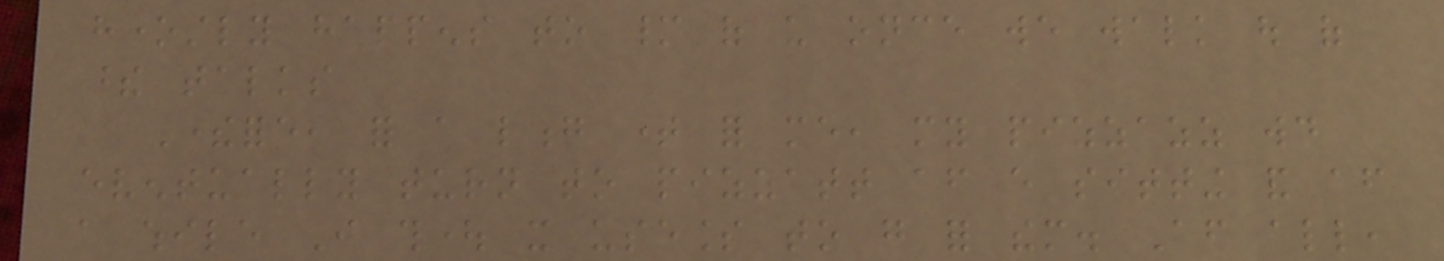honestly happens to many of us once we walk out of
these talks
Therefore, for a long time for me, my pizzazz would
eventually turn to pizzatt after every sitting and after
a while I thought it useless to go for them. After all,
